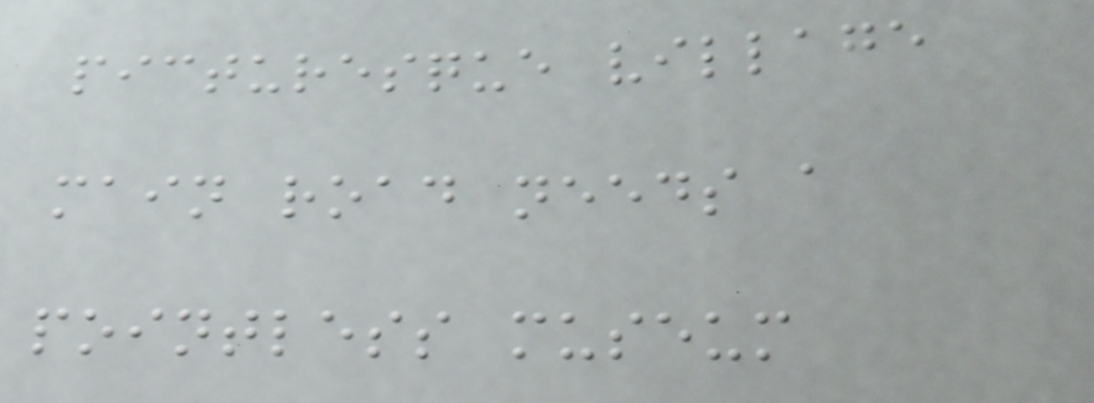picturesque village
main road needs a
pointless museum
